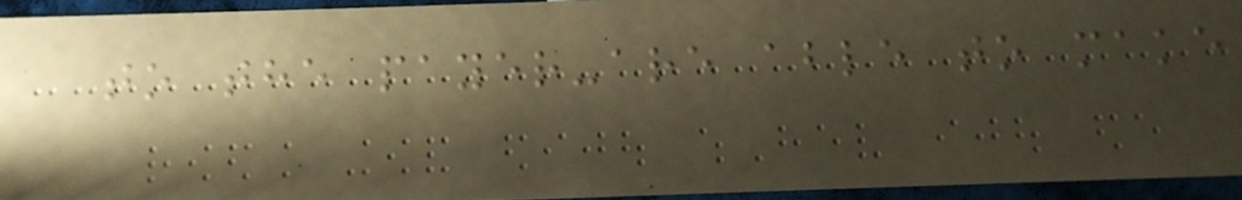to the payer-are able to make
